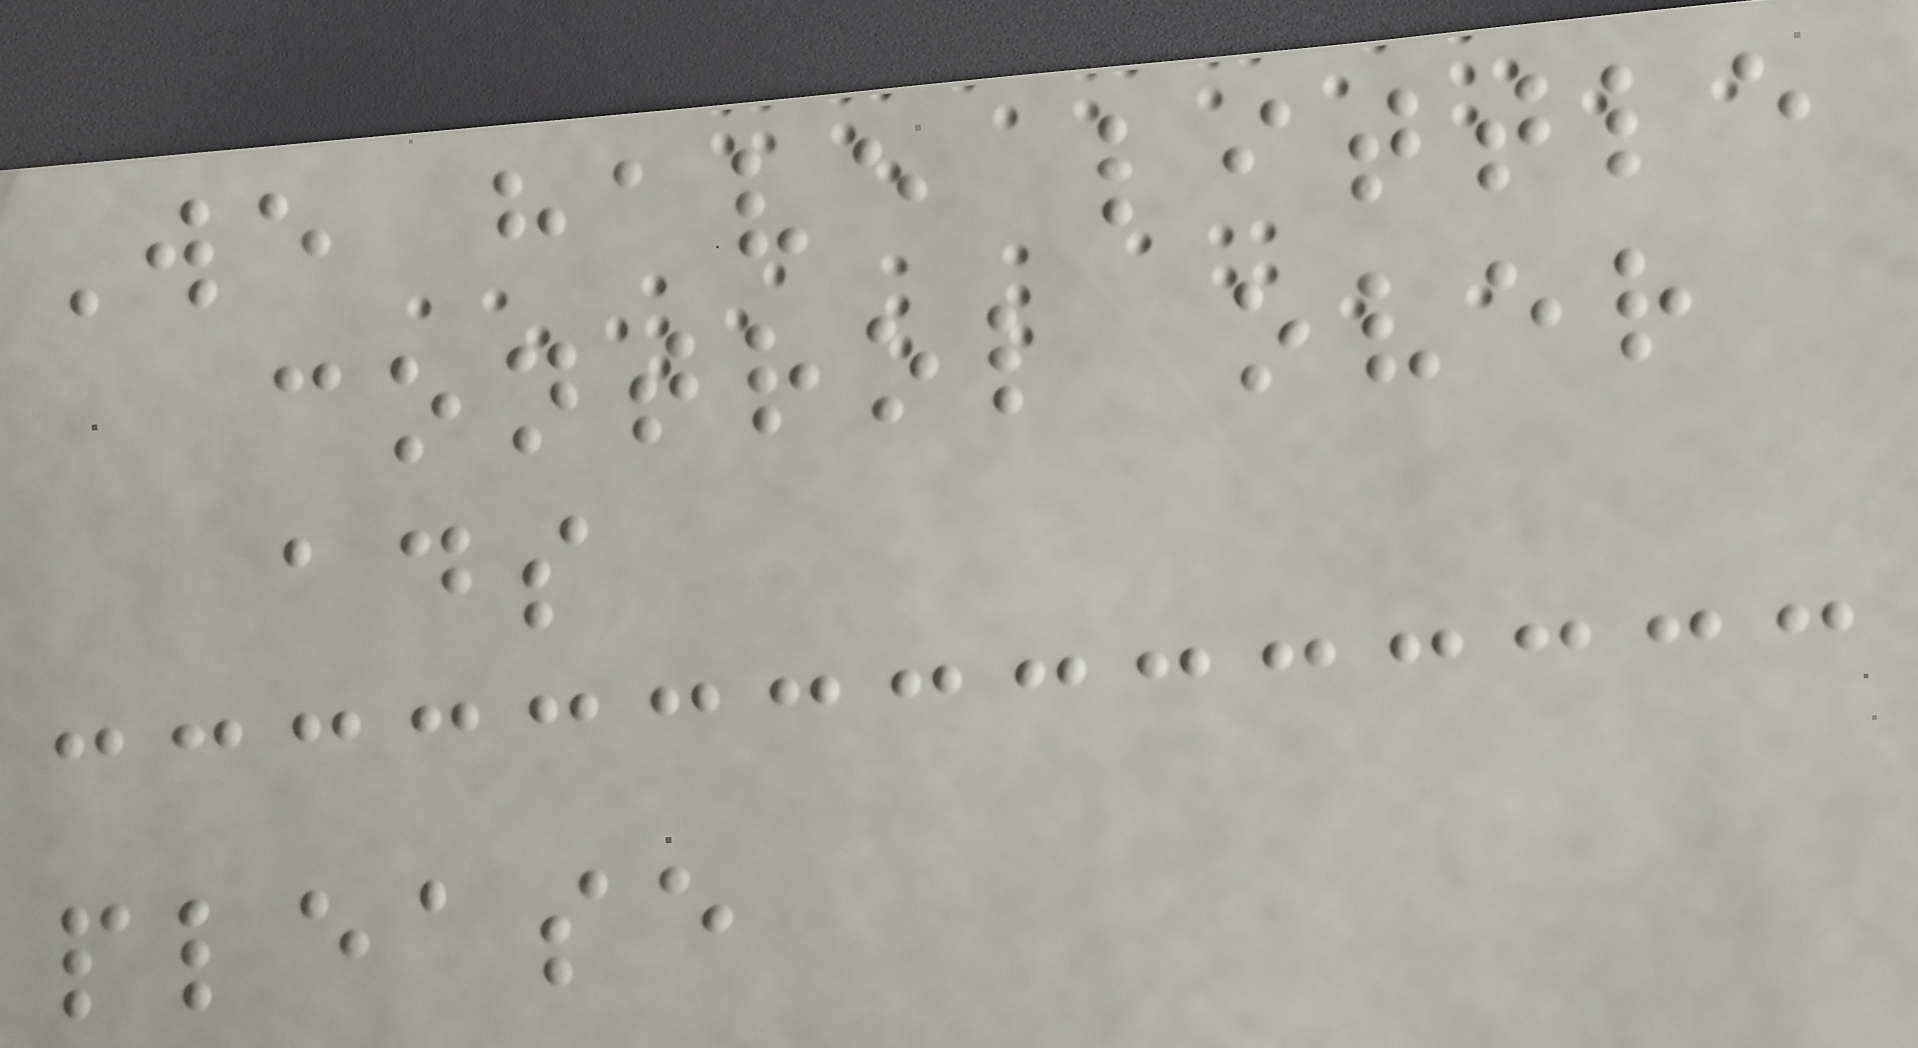We have little
control over
ads
please
